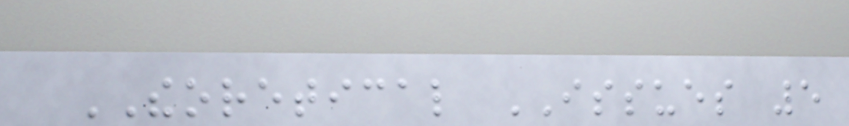THEORETICAL ISSUES 5
